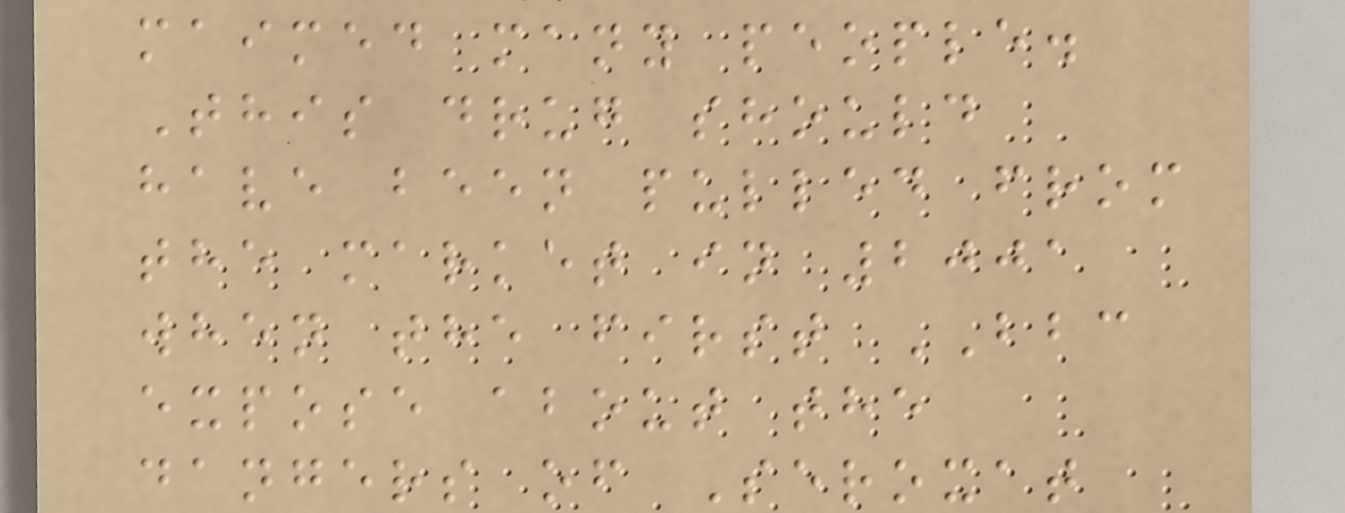maimed many people.
This drug should
have been pulled from
the market in 2001
when the first BBC
expose about the
dangers of Seroxat
